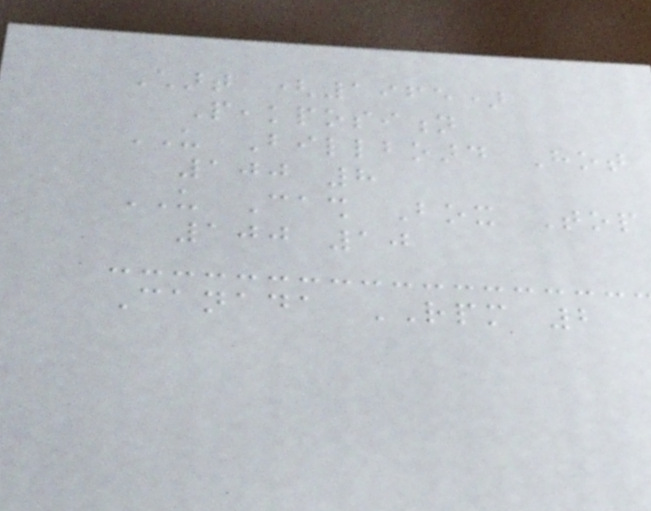Chart (1965)
Peakposition
US Billboard Hot
100 8
US Cash Box Top
100 10
Canada RPM 2
